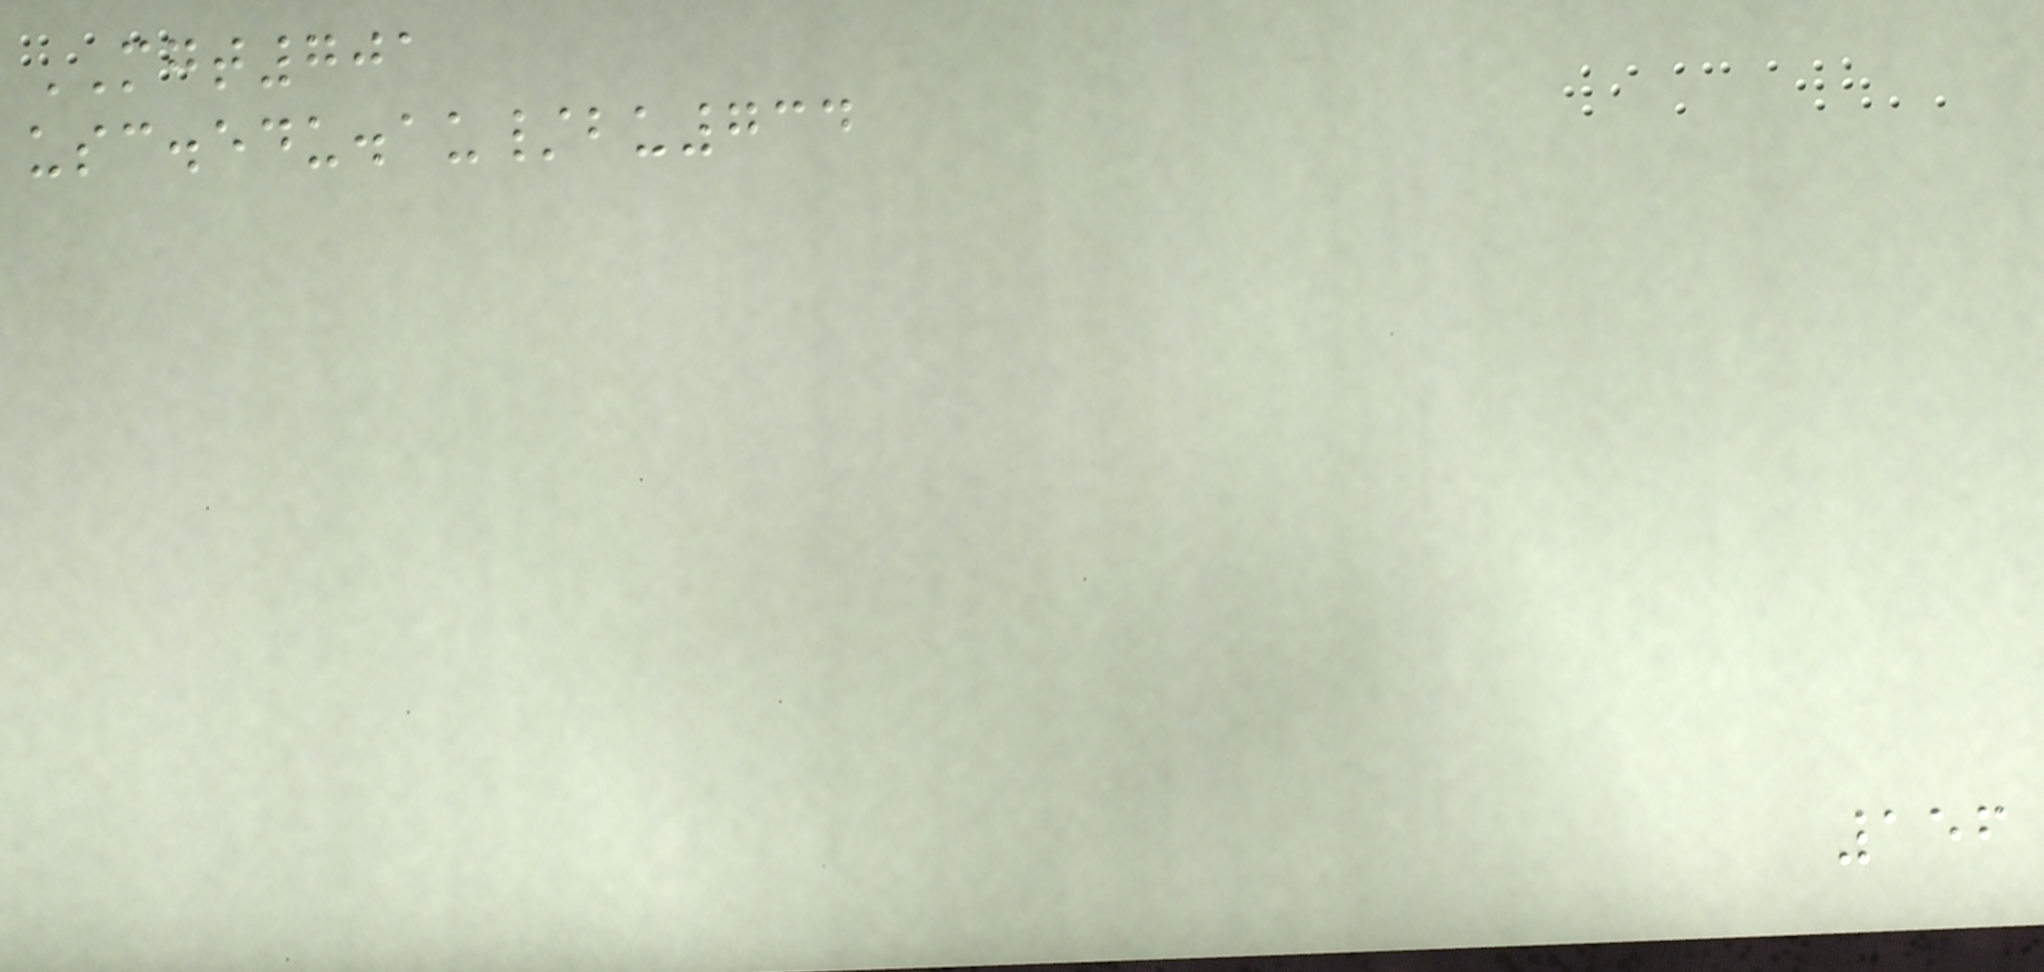MGT701
usc.edu.au/bu734
156
